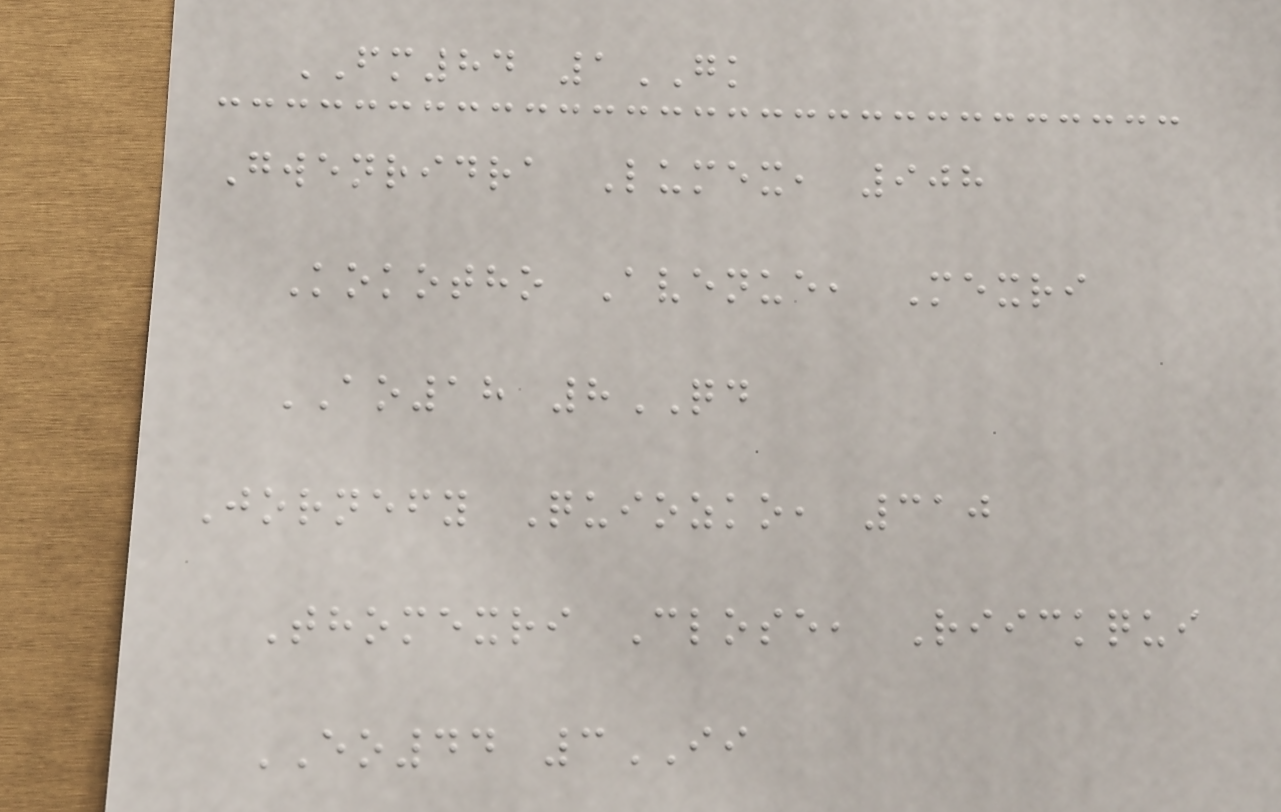FM84 1GK
Gwenridra Lumex, 908
Kokotho Avenue, Mexri
AO18 8QD
Jornefy Quiozko, 310
Thomexri Close, Riickqui
EO44 3II
